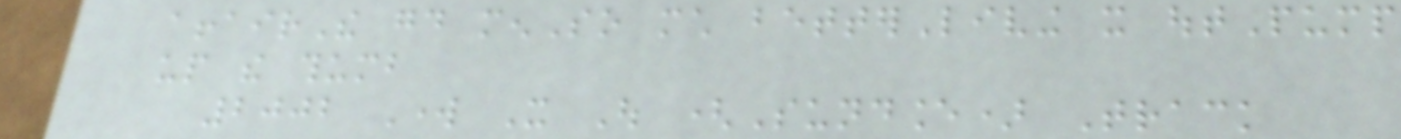affairThe good menSo much betterLiving it outPump
up the thumb
2002 Work It Out (Sundance) Track
